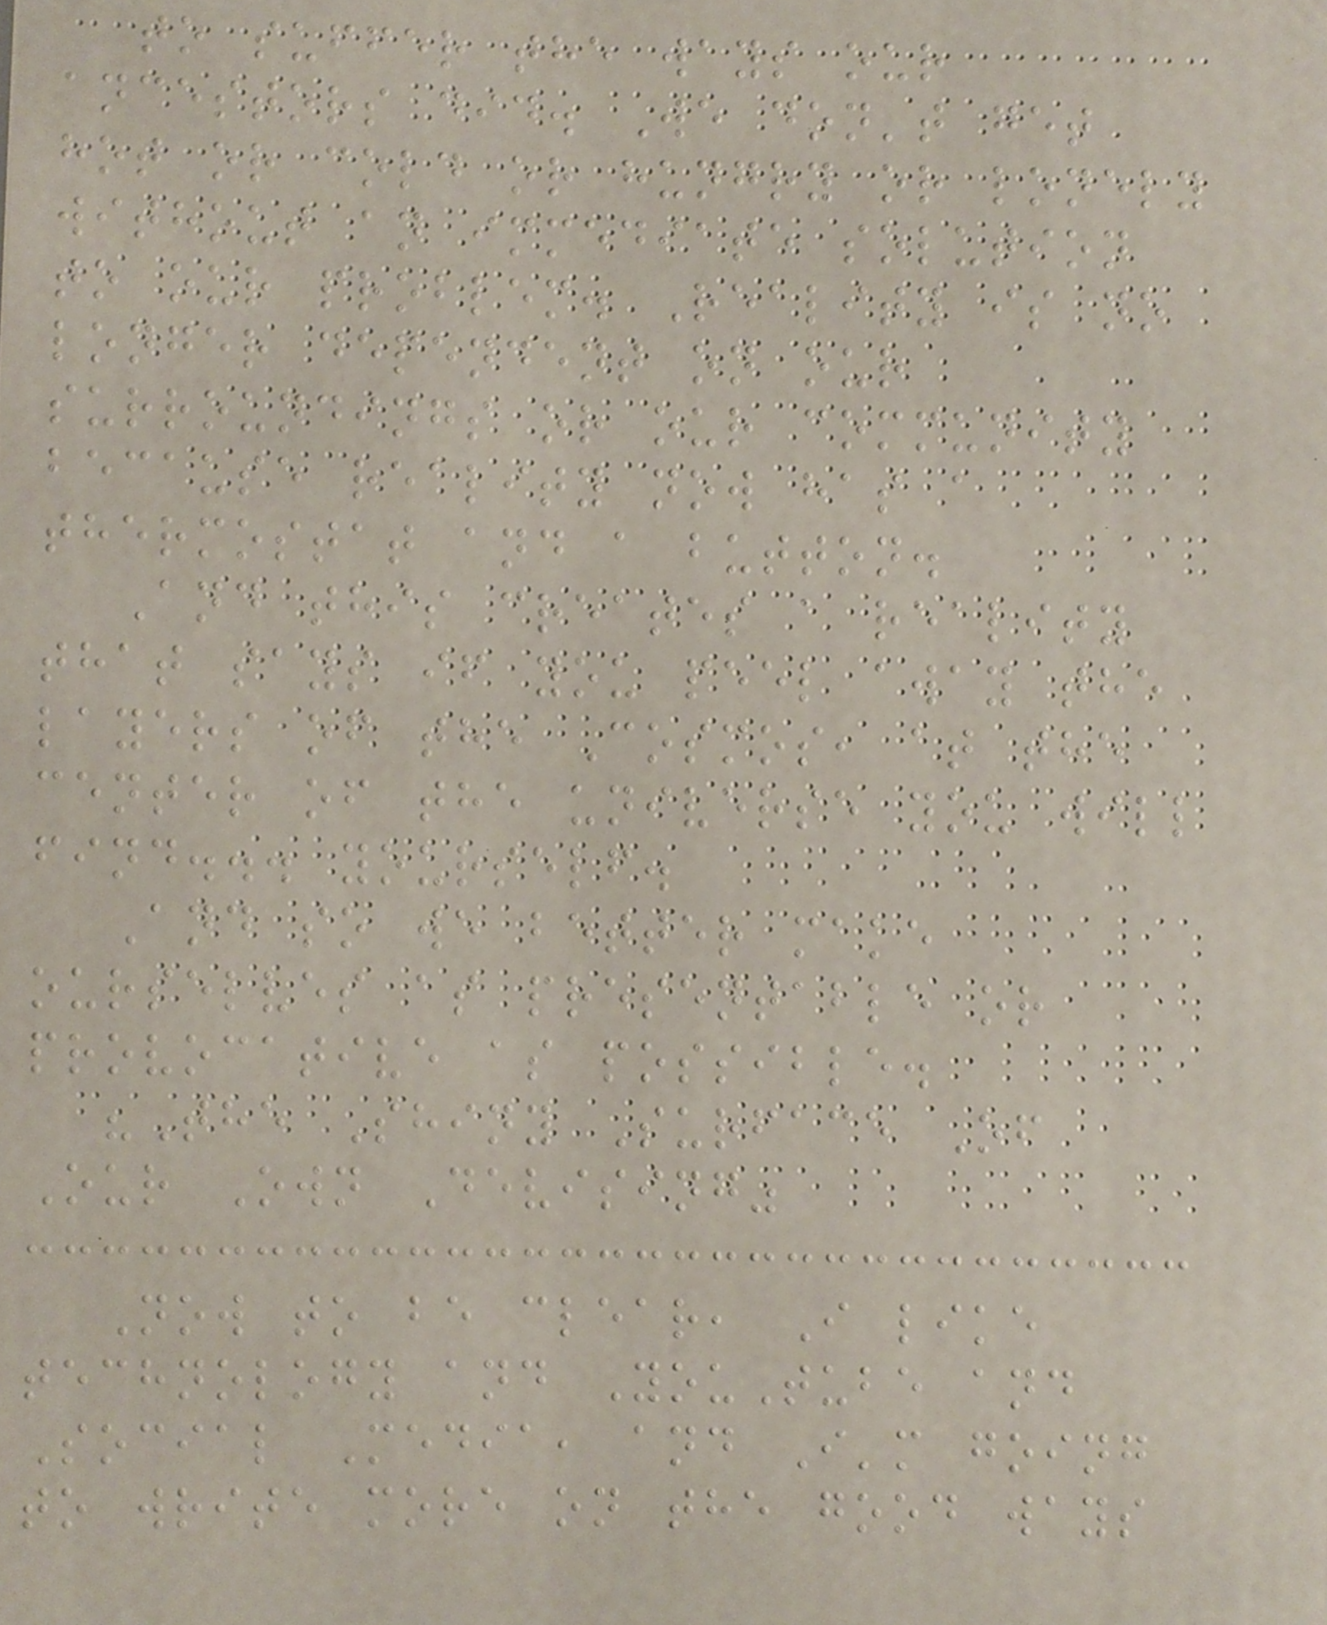to suffer the ways our
ancestors did. We don't get
hot or cold or hungry or lonely
without an immediate solution
to our problem. Reality is no
longer dependent on our
surroundings or our community
because reality now has a
thermostat and a button.
And this creates a reality
that says if you peel away the
layers of the Cosmos, at the
center of the universe you will
find... yourself.
And so we better make
ourselves as presentable or
provocative as possible.
"The Shiny Surface Of
Our Own Devising"
Now to be clear, I like
technology and YouTube and
Social Media, and I'm going
to write more on the good ways
